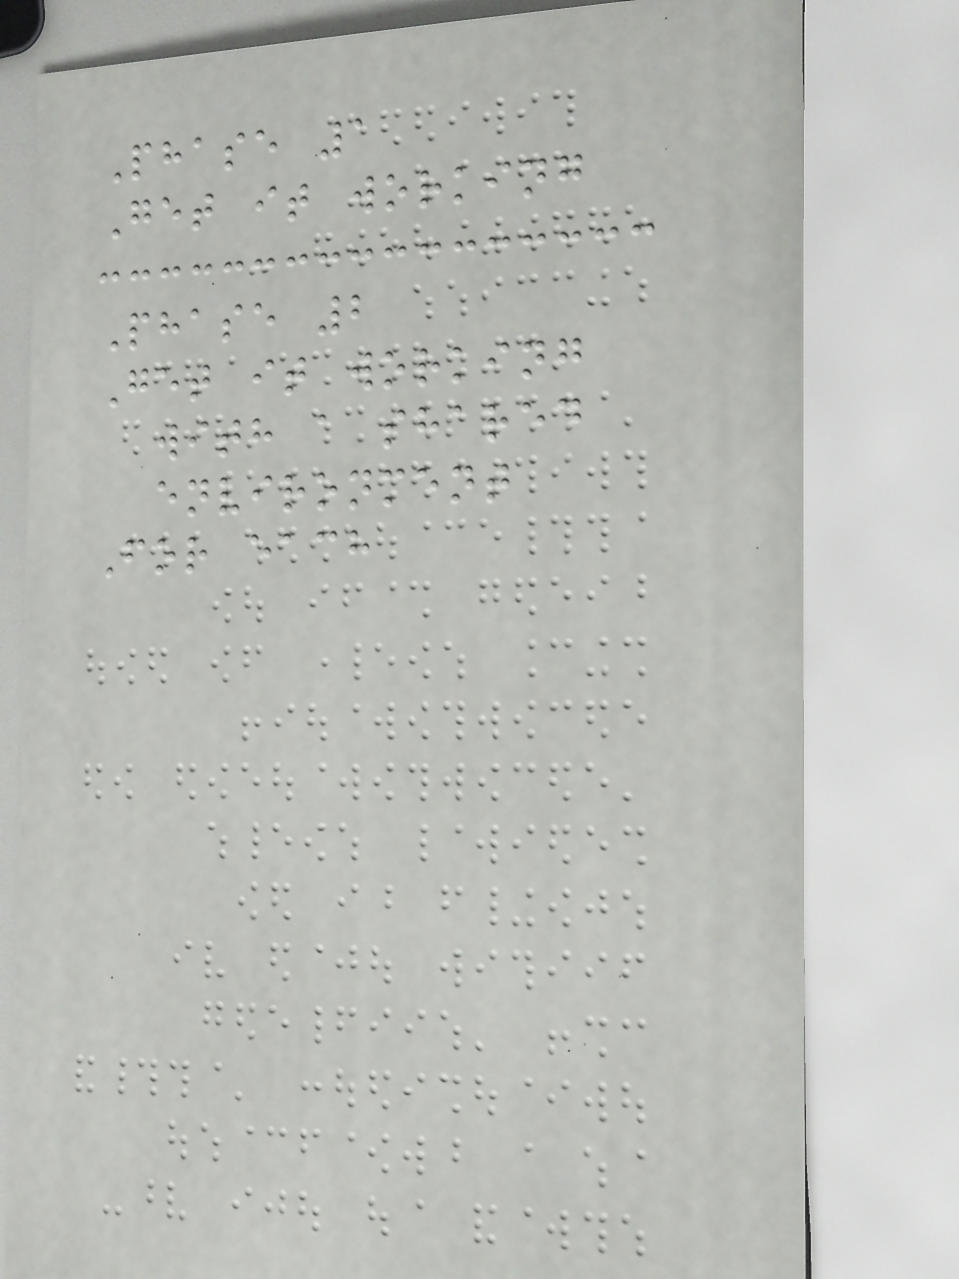Phase 1
Get it working
Phase 2
Get it working
with a shared
environment
For each
